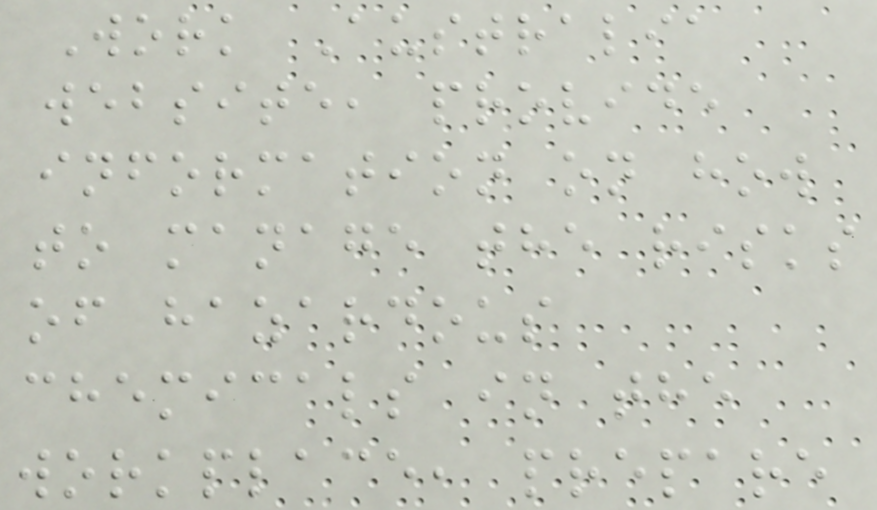Work Australia
website, provide
information on how
to manage the risks
of hazardous
chemicals in the
workplace, prepare
